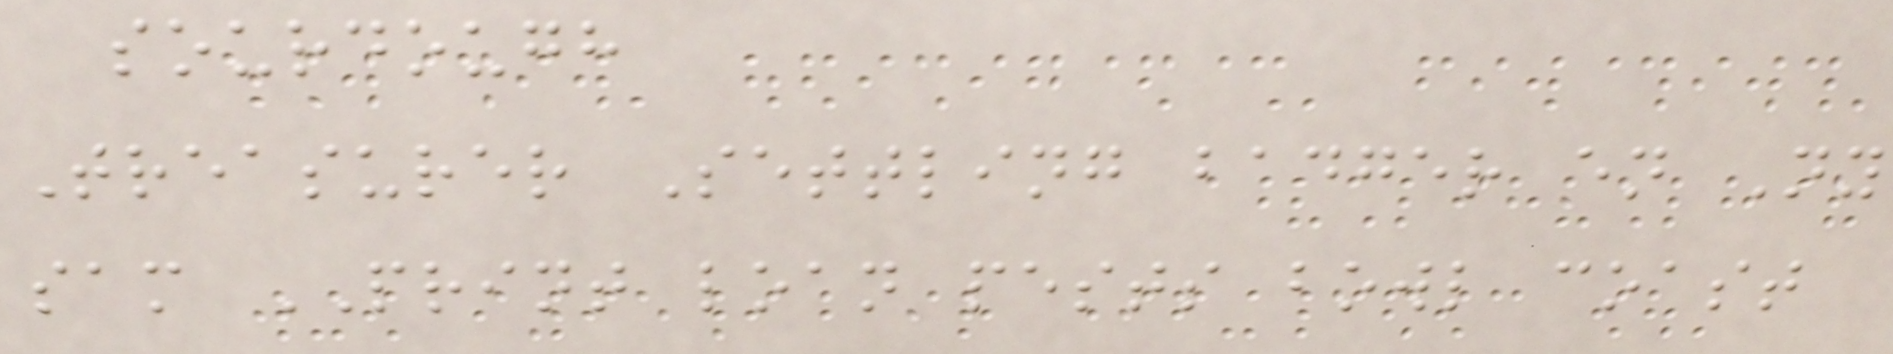sourdough
Treasurer Settling badger en Ny
sam PRINT loan pests bowl coast
